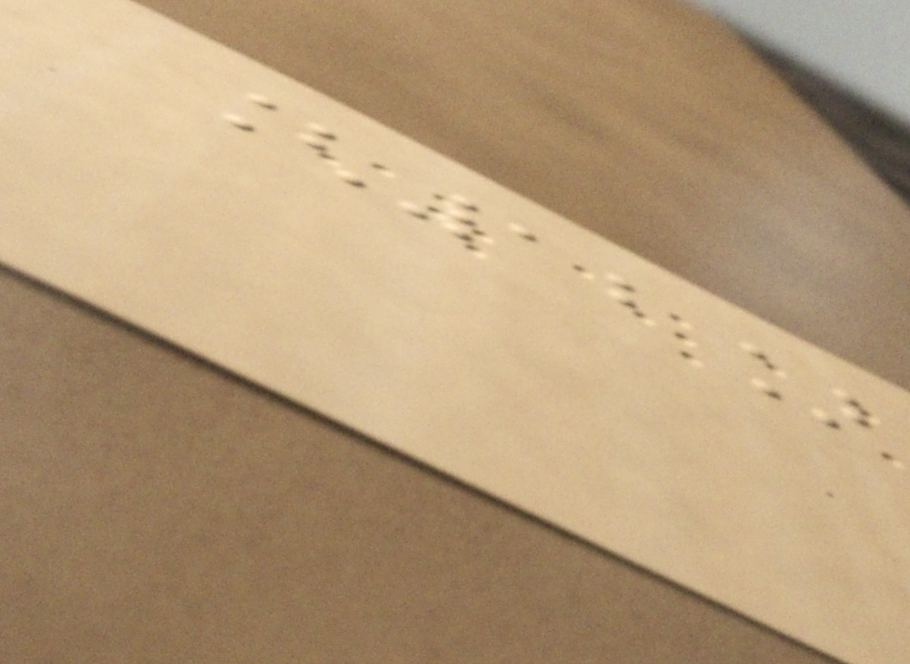[12]
